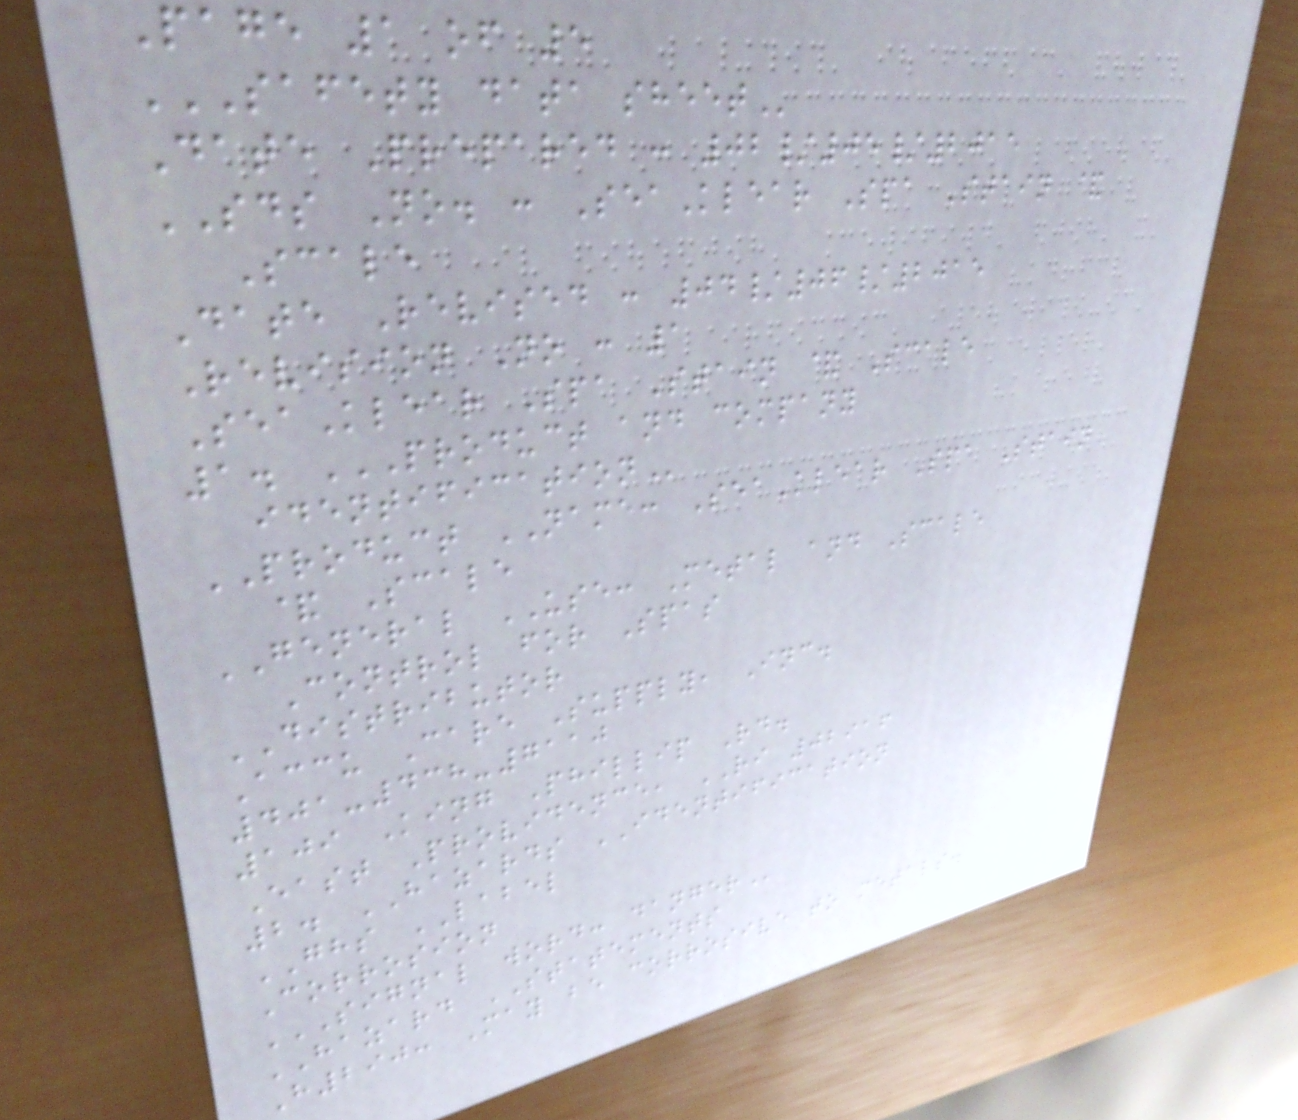Page 1 of 5
SAFETY DATA SHEET
Date Prepared : 02/05/2015
SDS No. : SeaKlear Spa Stain &
Scale
Date Revised : 04/06/2015
Revision No : 1
SeaKlear Spa Stain & Scale
1. PRODUCT AND COMPANY
IDENTIFICATION
PRODUCT NAME: SeaKlear Spa Stain
& Scale
GENERAL USE: Metal and Scale
Control for Spas
DISTRIBUTOR
Accu Care Supply, Inc.
401-438-7110
109 King Phillip Rd.
East Providence, RI 02916
2. HAZARDS IDENTIFICATION
GHS LABEL
Corrosion
SIGNAL WORD: DANGER
HAZARD STATEMENTS
H290: May be corrosive to metals.
